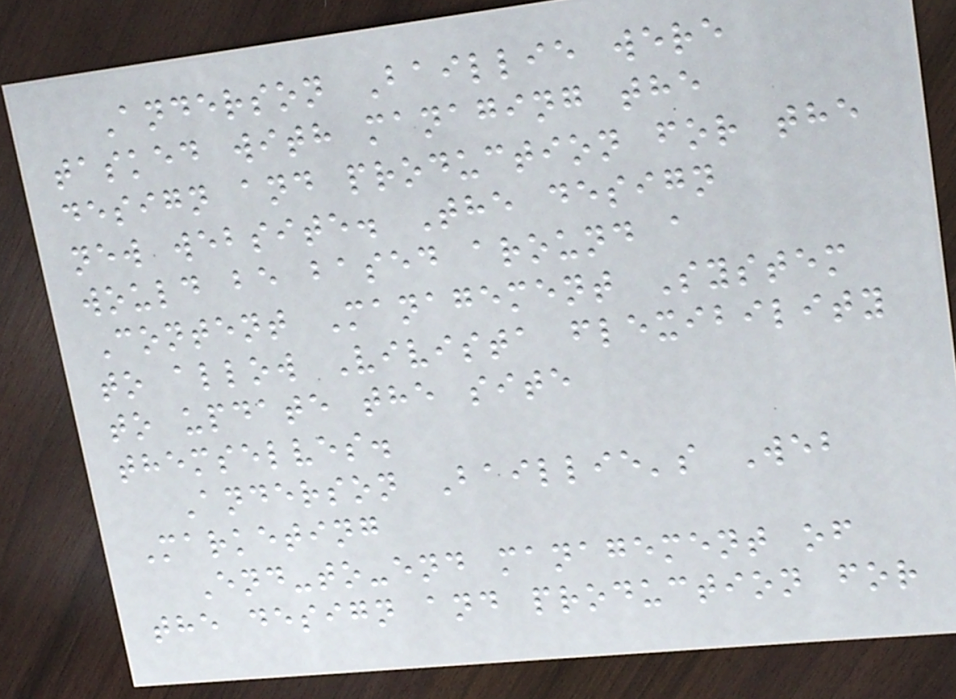Anderson Baillie were
tasked with managing the
design and production for the
new website. The design
would be based around a
Content Management System
to allow Vivista flexibility
to update the site
themselves.
Anderson Baillie's Web
Marketing
End-to-end management of
the design and production for
